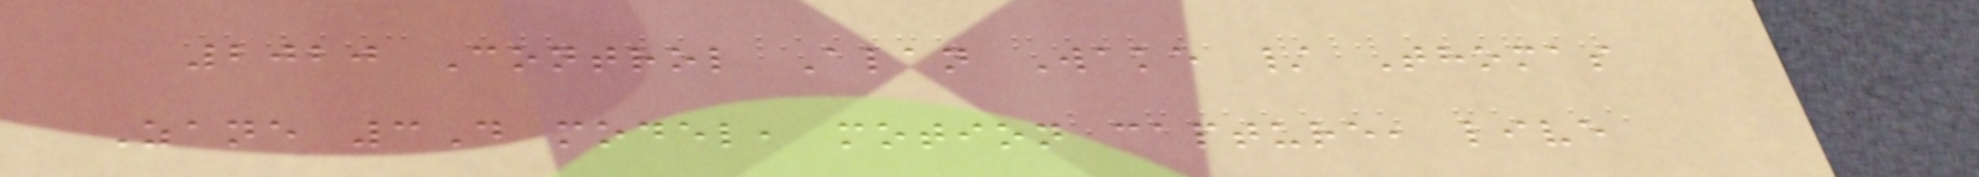2020 Control Alan Wake / Thomas
Zane 3D model, motion capture, live
